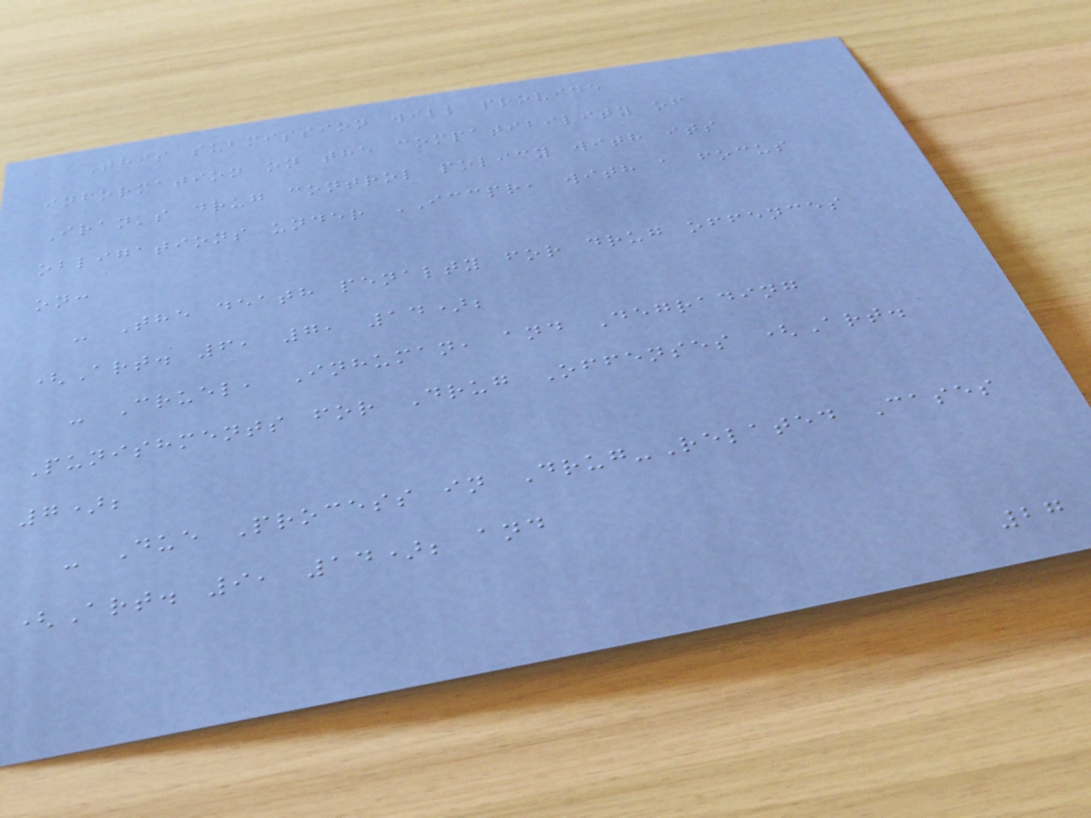This submission will provide
information on the compatibility of
Iran's drug control policy with its
obligations under ICCPR, with a focus
on:
- The death penalty for drug offences
(Art. 6, 7, 14);
- Cruel, Inhuman, and Degrading
Punishments for Drug Offenses (Art.
7);
- Due Process in Drug-Related Cases
(Art. 9, 14); and
27
